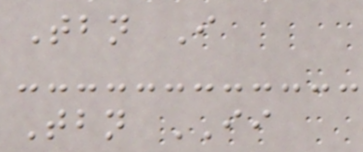Tbn I
Tbn II
